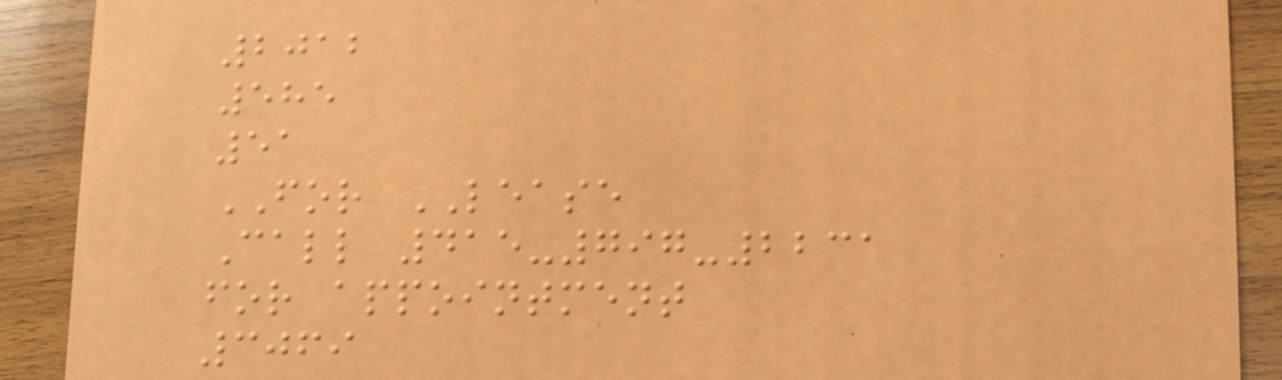2012
585
51
FOR LEASE
Call 415-797-2231
for appointment
3069
